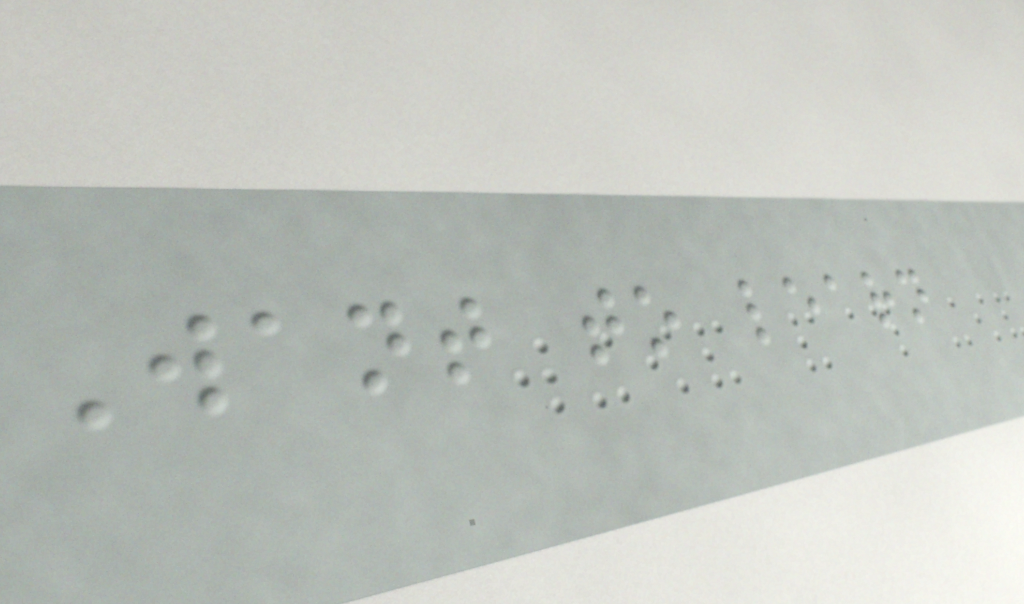Want to learn
